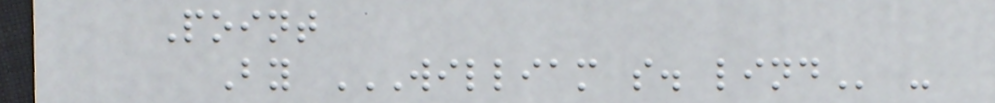Point
By WILLIAM S. LIND -
